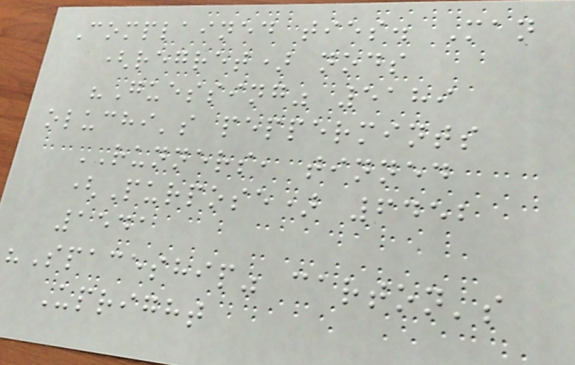Complained ties. Man
(regret) nods
"Guessing" 5189
oluchi's peppermints
RUNNERS, tinned
(Purpose) 6452
1541
"Spaceship" carton's
Upright
